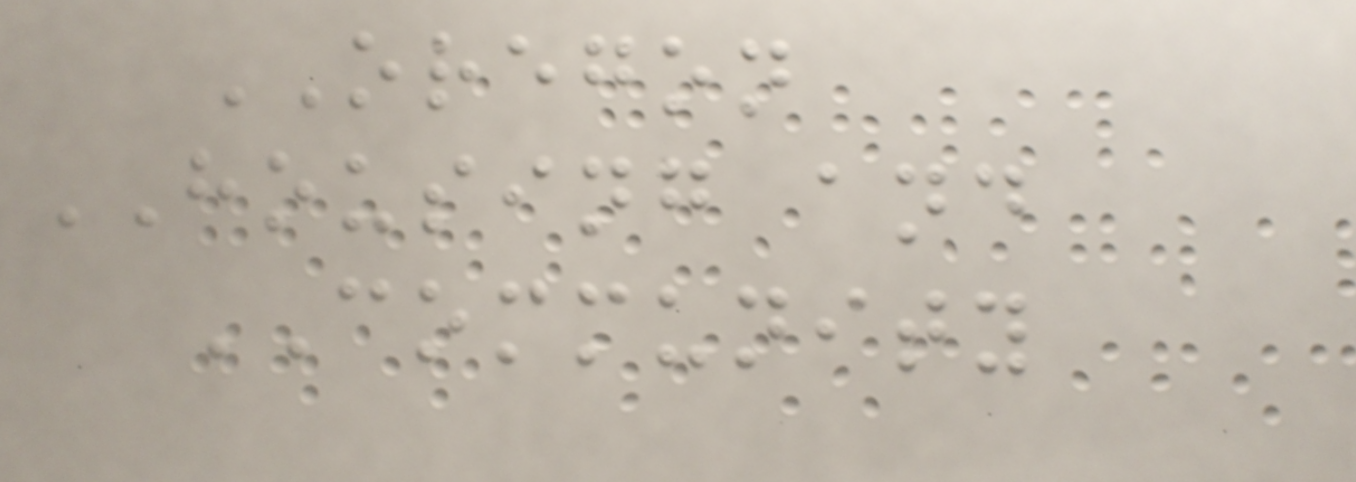OREGON
HOUSING and
COMMUNITY
